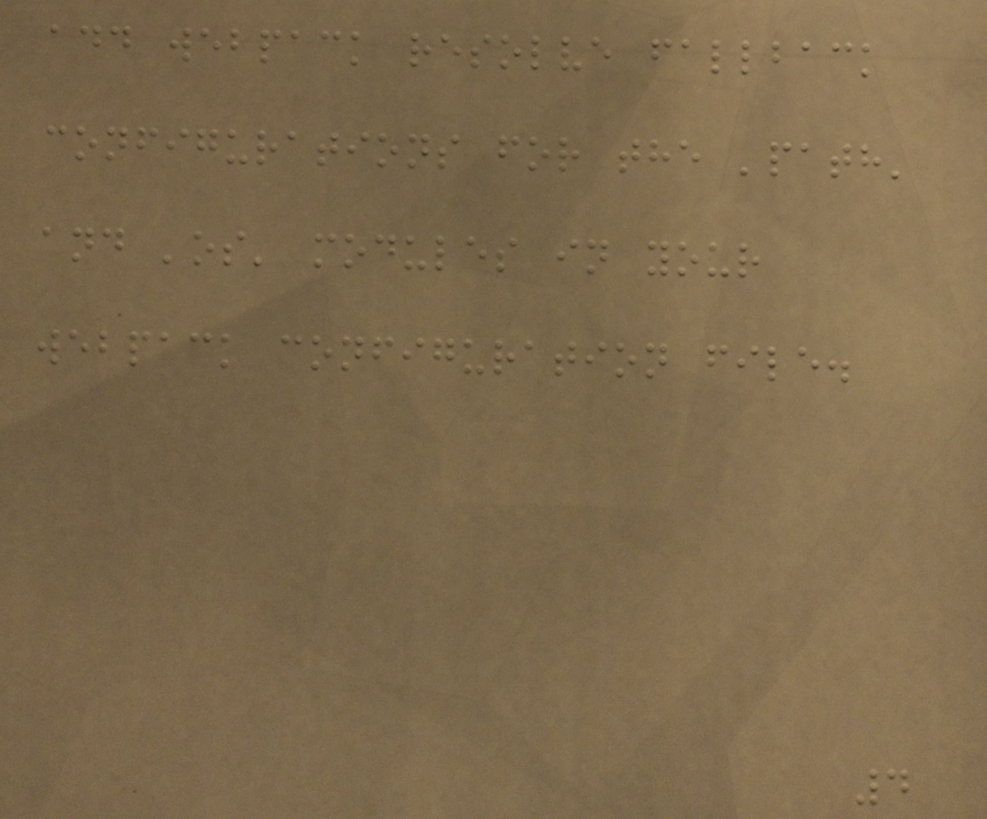add webpack resolve fallback
configurations for the 'path'
and 'os' modules in your
webpack configuration file.
4
